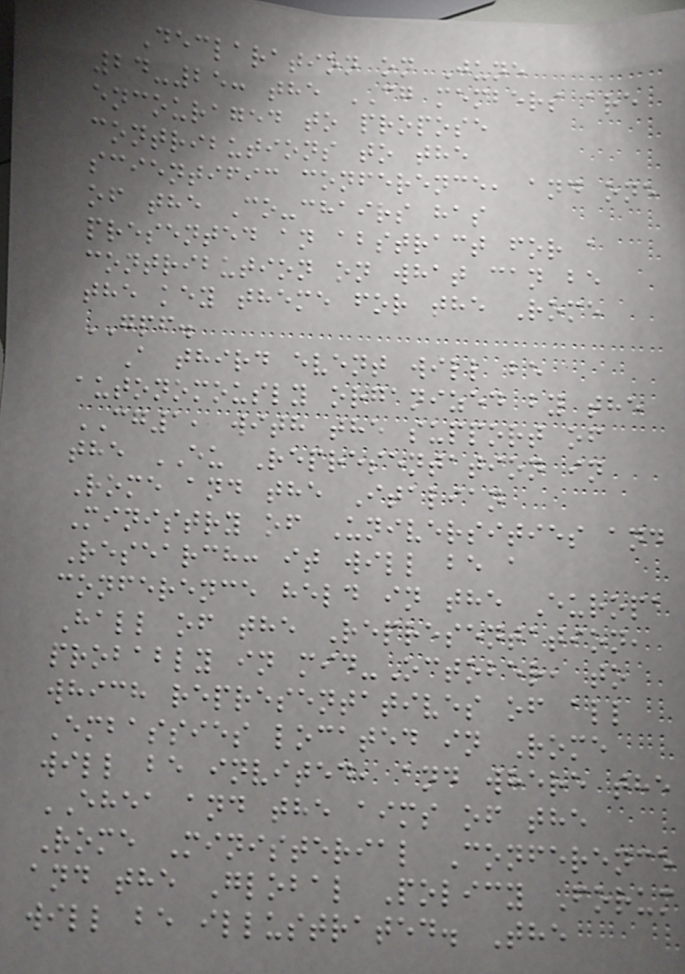Declaration on June
24-25: the CG members are
encouraged to propose
contributions to the
scientific conference, and one
of the Co-chairs has
presented an abstract for a
contribution on what can be
the key theme for the Rome
GPF.
A third event will be
autonomously organized by the
CG1, with the support of
the EU Representation in
Rome and the Italian
Ministry of Universities and
Research: it will be a
conference held in the Europa
Hall of the Representation,
probably in mid-October, to
which representatives of all
Embassies located in Rome
will be invited, and where the
EHEA and the aims of the
Rome Ministerial Conference
and the Global Policy Forum
will be illustrated. The
